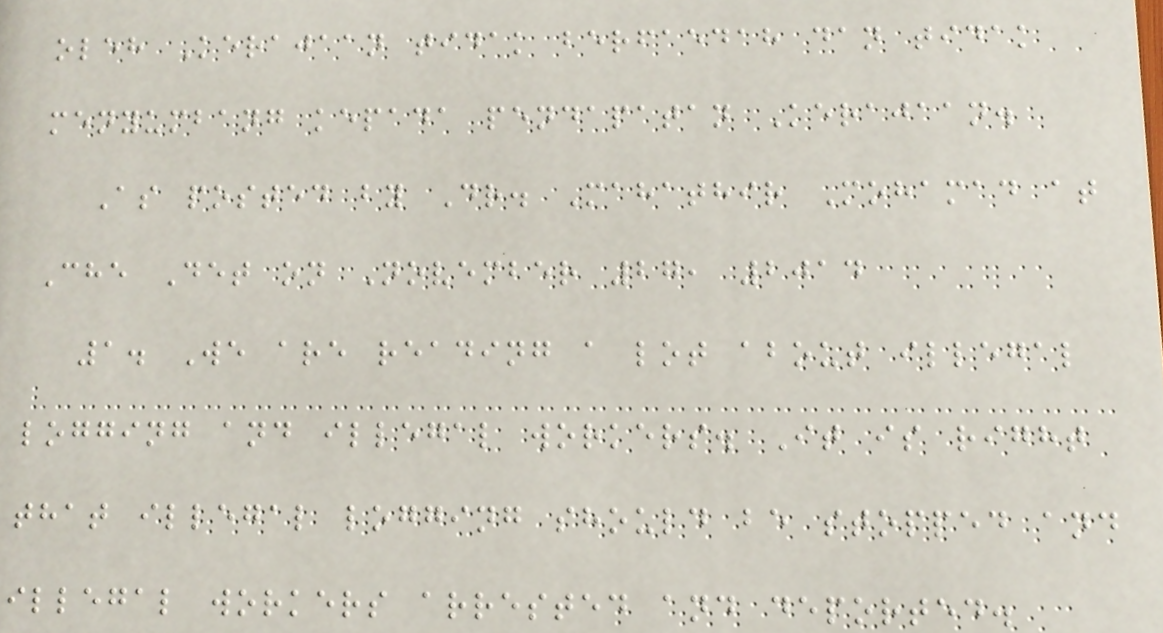oleh Kerajaan tidak berfaedah dan tidak
menyumbang kepada pendapatan Kerajaan.
As posted by Dr. Mahathir Mohamad at
Che Det on November 27, 2014
1. We are reading a lot about illegal
logging and illegal workers. It is right
that illegal logging should be stopped and
illegal workers arrested and deported.
